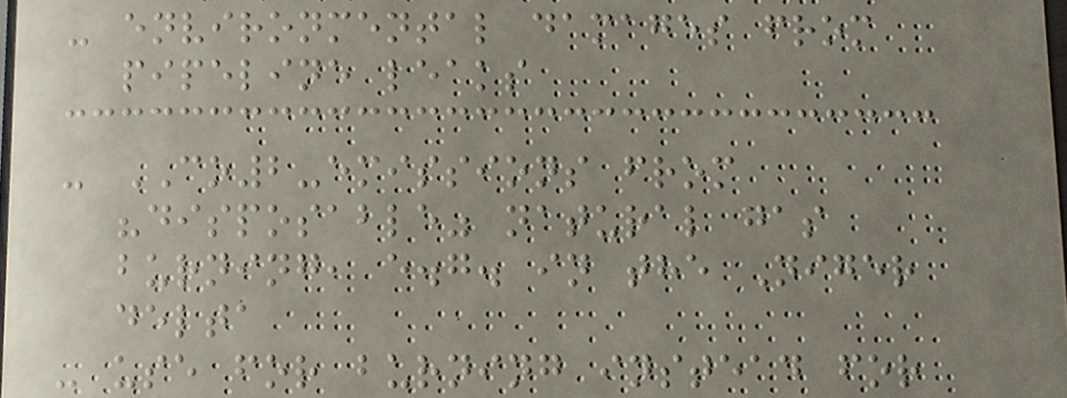- environmental damages from
pipeline leaks
- CO2-emissions from
"disposable" natural gas
burning, e.g. in the Niger
delta
- use for burning instead for
